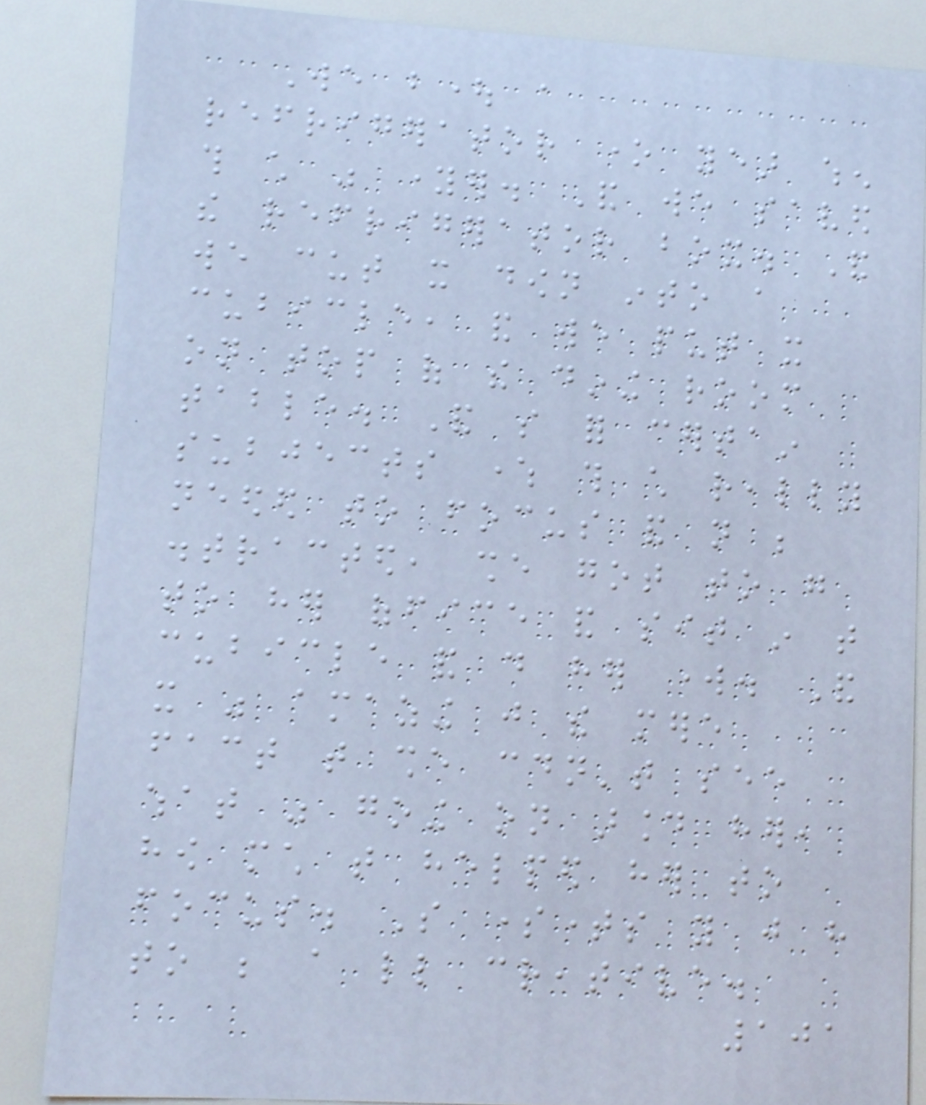We bought a
refrigerator one year when
this child was younger. And we saved
the refrigerator box. And
we cut it down into a
cubicle, and we put it
on top of the dining room
table. And so for certain
subjects where this child really
needed to focus and not be
distracted, she got to go
to her office and sit in that
cubicle and do her work. And
it was amazing just the mere
fact that she couldn't see
what was going on around her,
how much that helped her to
focus. So sometimes you just have
to be a little creative.
101
